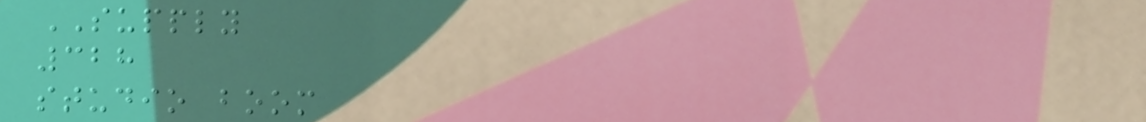SUPPLY
328
studio boom
